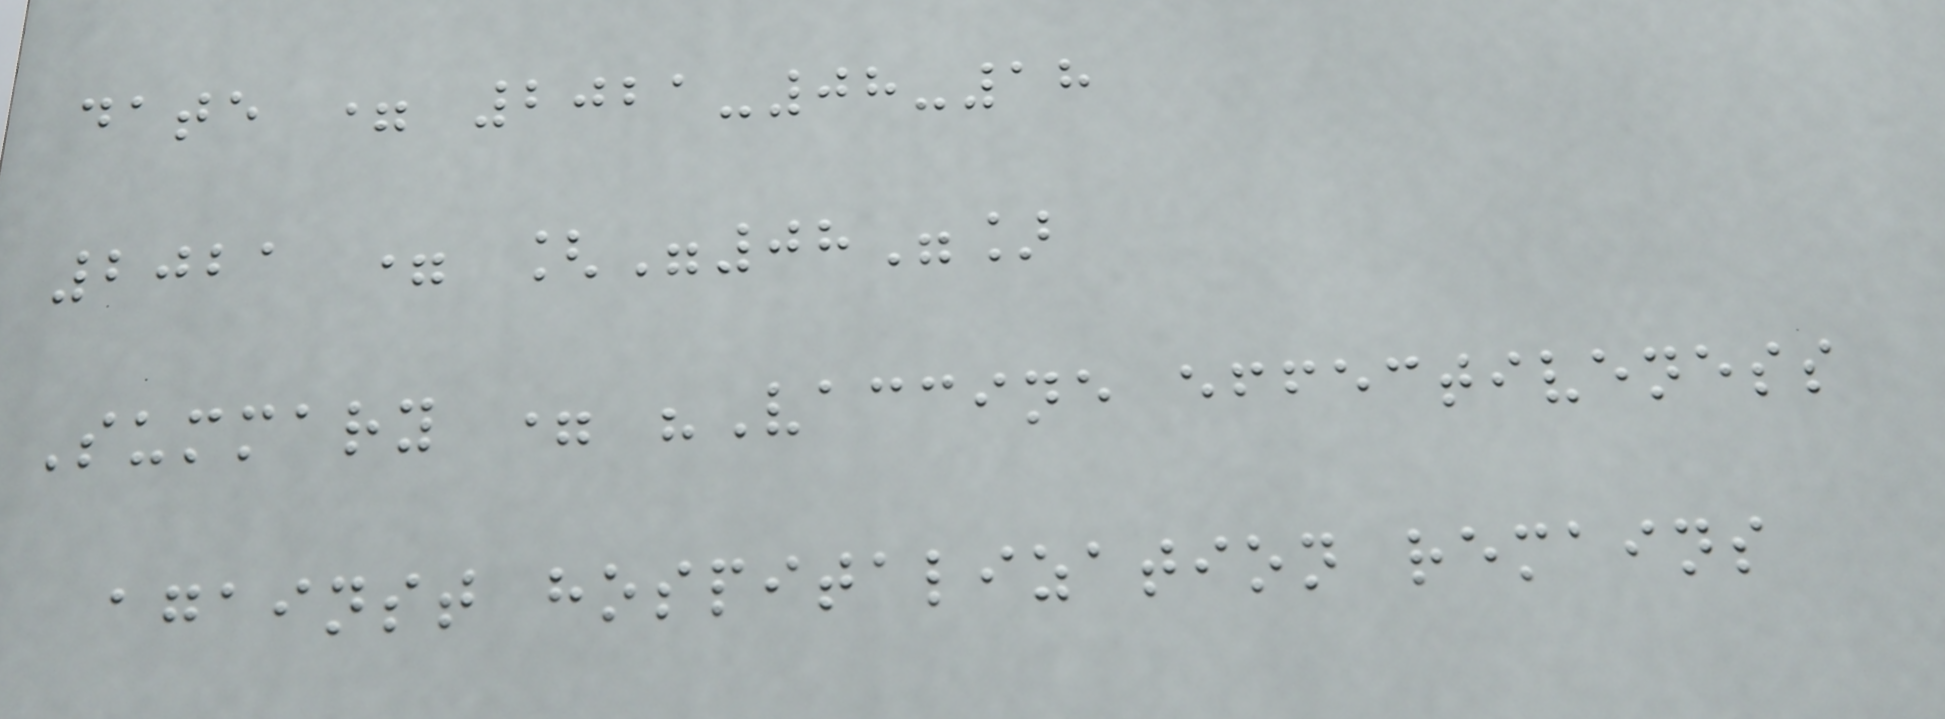date = 2021-08-18
2021 = ["08"]
Summary = "Vaccine effectiveness
against hospitalization remains
